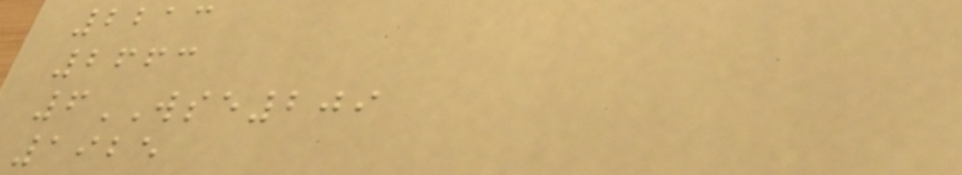2213
2663
6WSE209
1925
